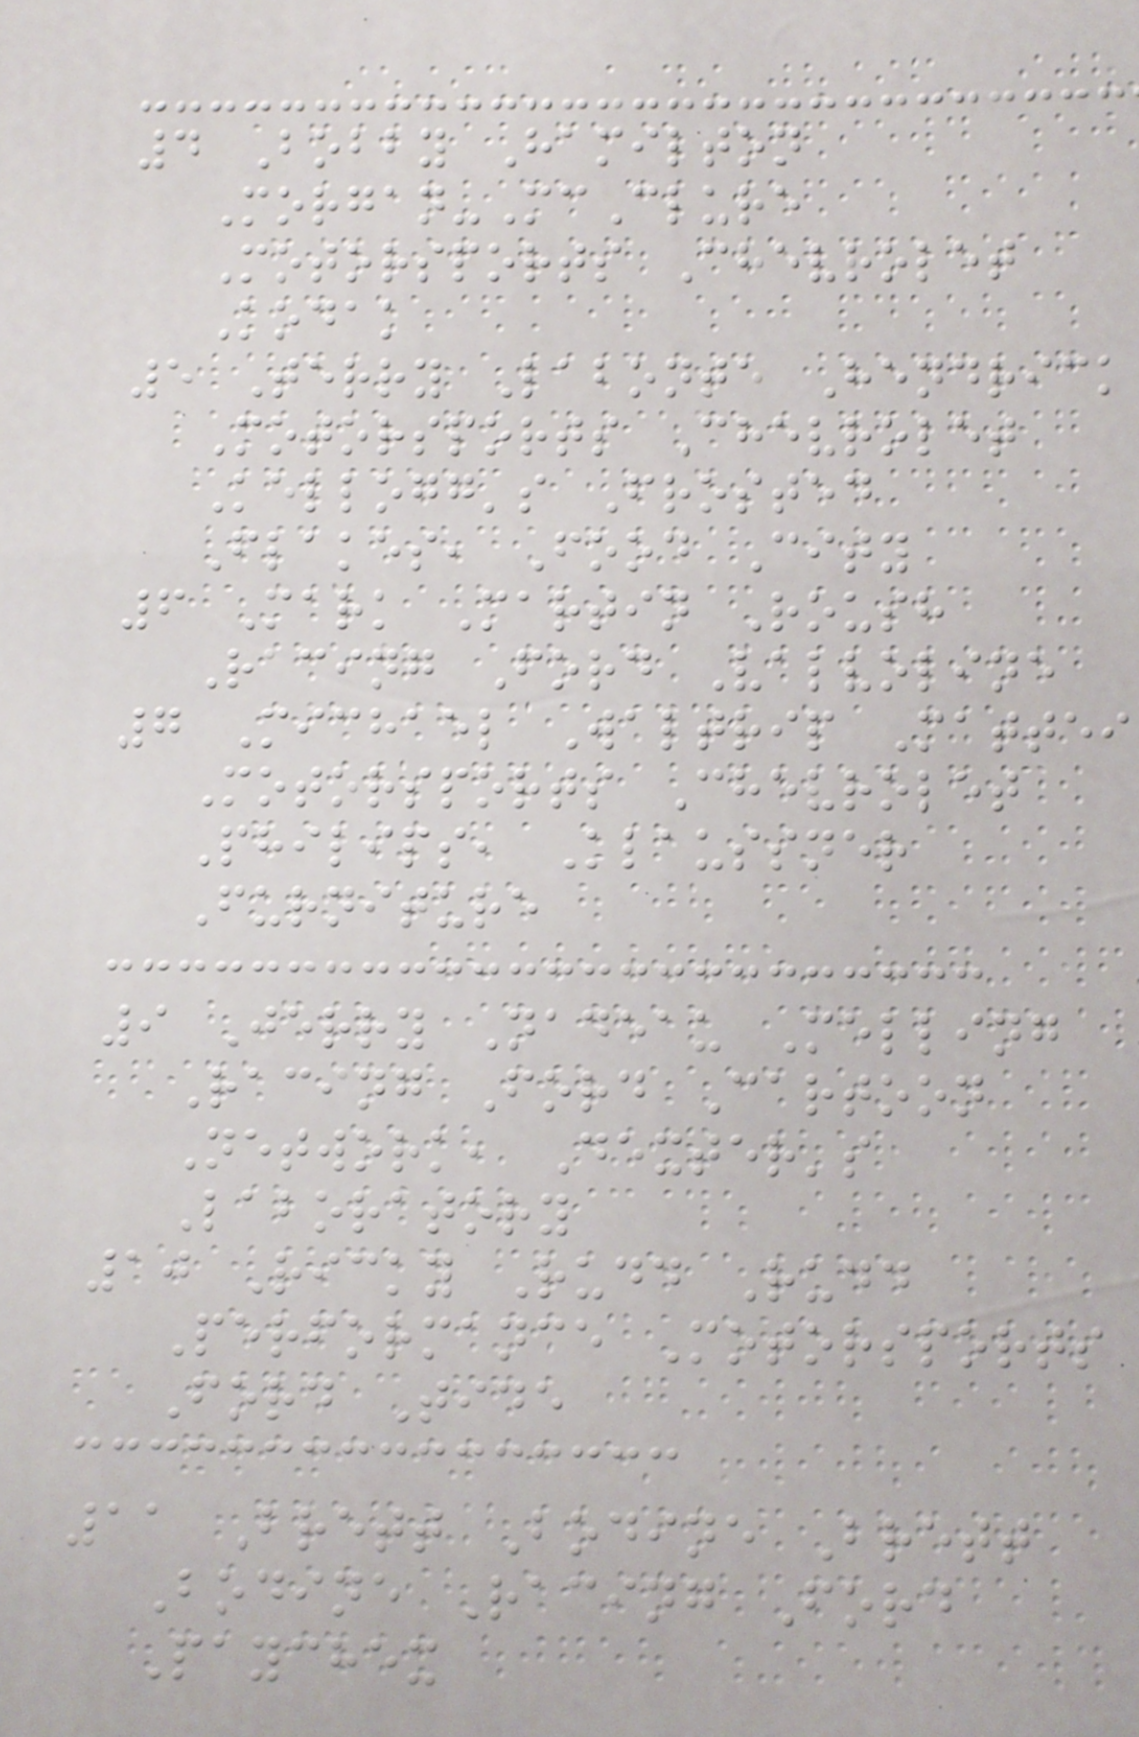4 Bobby Hamilton
Morgan-McClure
Motorsports Chevrolet
Kodak
5 Terry Labonte Hendrick
Motorsports Chevrolet
Kellogg's Frosted
Flakes, Food City
6 Mark Martin Roush
Racing Ford Valvoline
7 Michael Waltrip Mattei
Motorsports Chevrolet
Philips, Klaussner
Furniture
9 Jerry Nadeau Melling
Racing Ford Cartoon
Network, Dexter's
Laboratory
10 Ricky Rudd Rudd
Performance Motorsports
Ford Tide
11 Brett Bodine Brett
Bodine Racing Ford
Paychex
